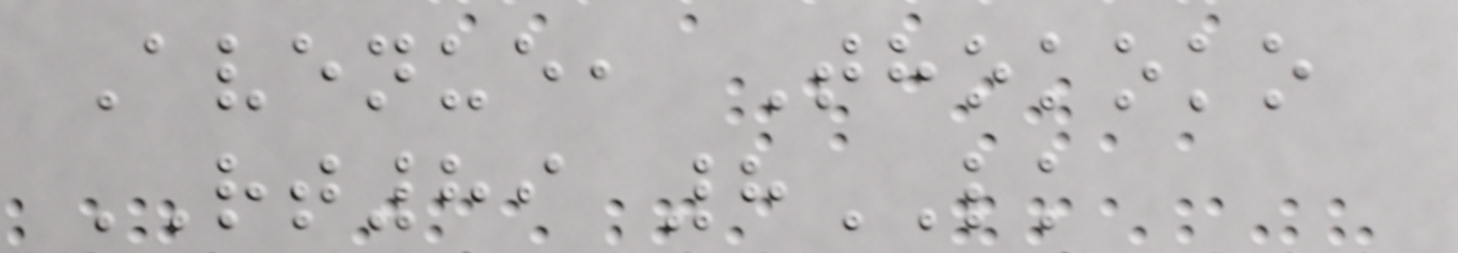Avenue, Thokoko
RT89 8LK
